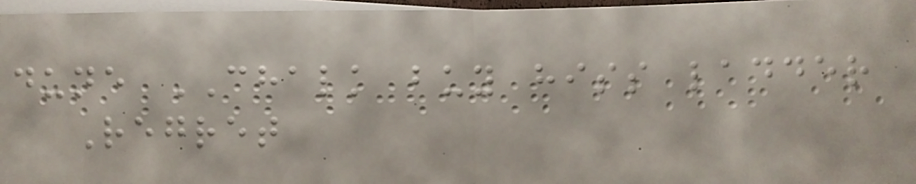dune CHALK buy hiss ladder
Regret
